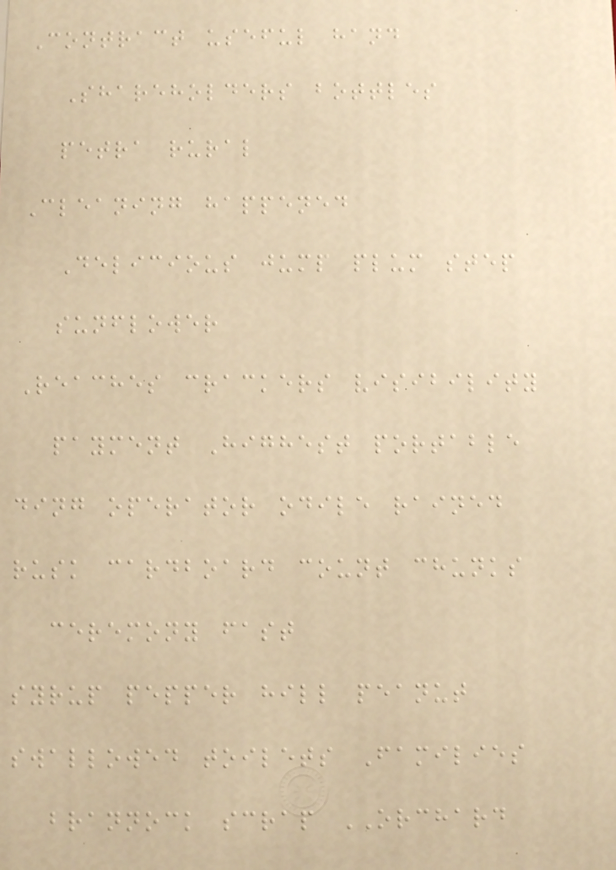Contract useful hand
Shareholders bottles
petra rural
Cleaning happened
Delicious jump plum step
sunflower
Reaches crackers visibility
payment Highest portable
ding operator odile rained
rusk cardboard count chunks
ceremony fast
syrup pepper hill peanut
swallowed toilets Families
brannock scrap ORCHARD
